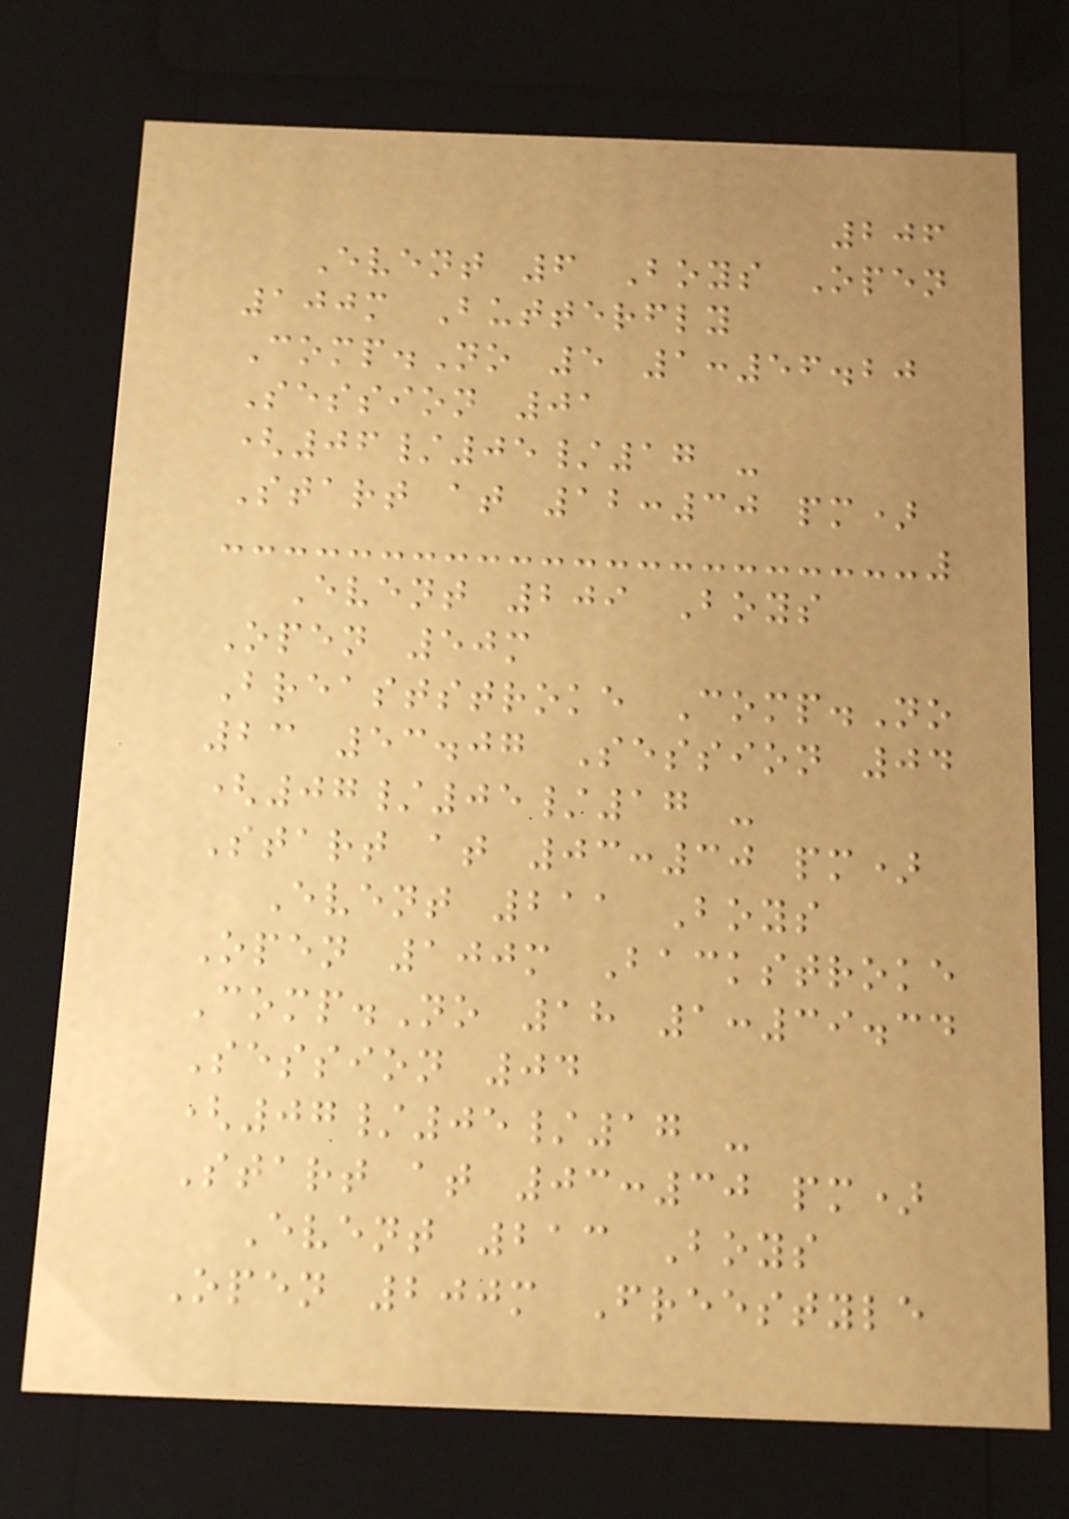206
Event 6 Boys Open
100m Butterfly
Comp.No 5 1:56.20
Session 01
(06/05/17 -
Start at 12:30 pm)
Event 209 Boys
Open 50m
Breaststroke Comp.No
23 53.07 Session 04
(07/05/17 -
Start at 03:30 pm)
Event 211 Boys
Open 100m Backstroke
Comp.No 18 1:39.34
Session 04
(07/05/17 -
Start at 03:30 pm)
Event 213 Boys
Open 200m Freestyle
